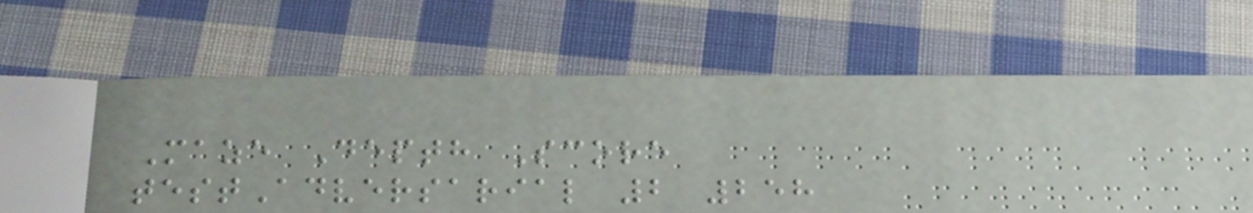Maze Depth Score
testAdversarial 2 258
